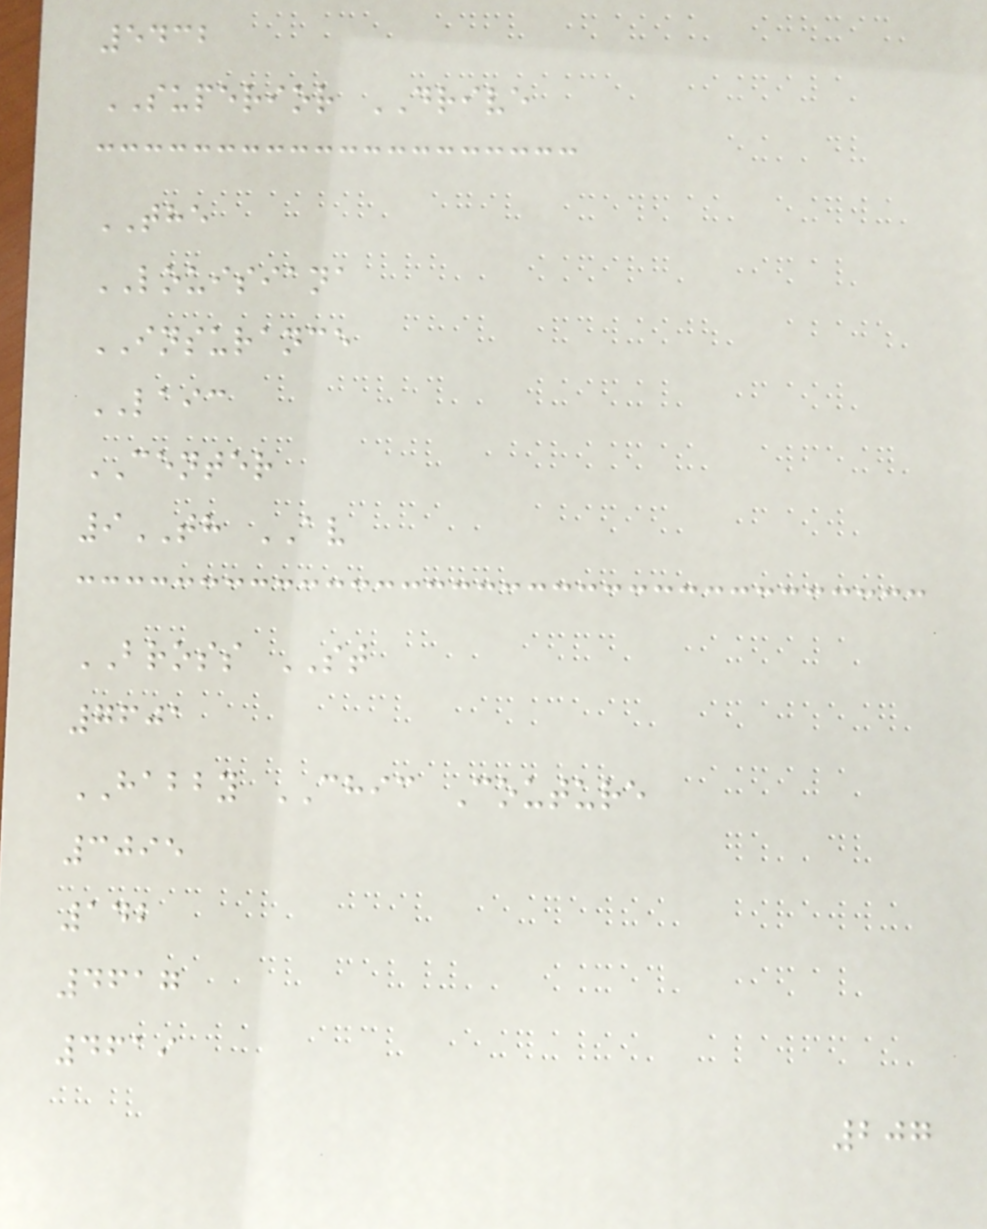5432
SUPERIOR DRIVE
THE
LOUISIANA
INSURANCE
LAIC
CENTER
9TH AV
BROSS ST
7601
HABBY CHIC Couture
3095
142
4617
4619
207
